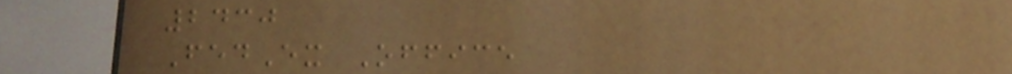2430
FedEx Office
